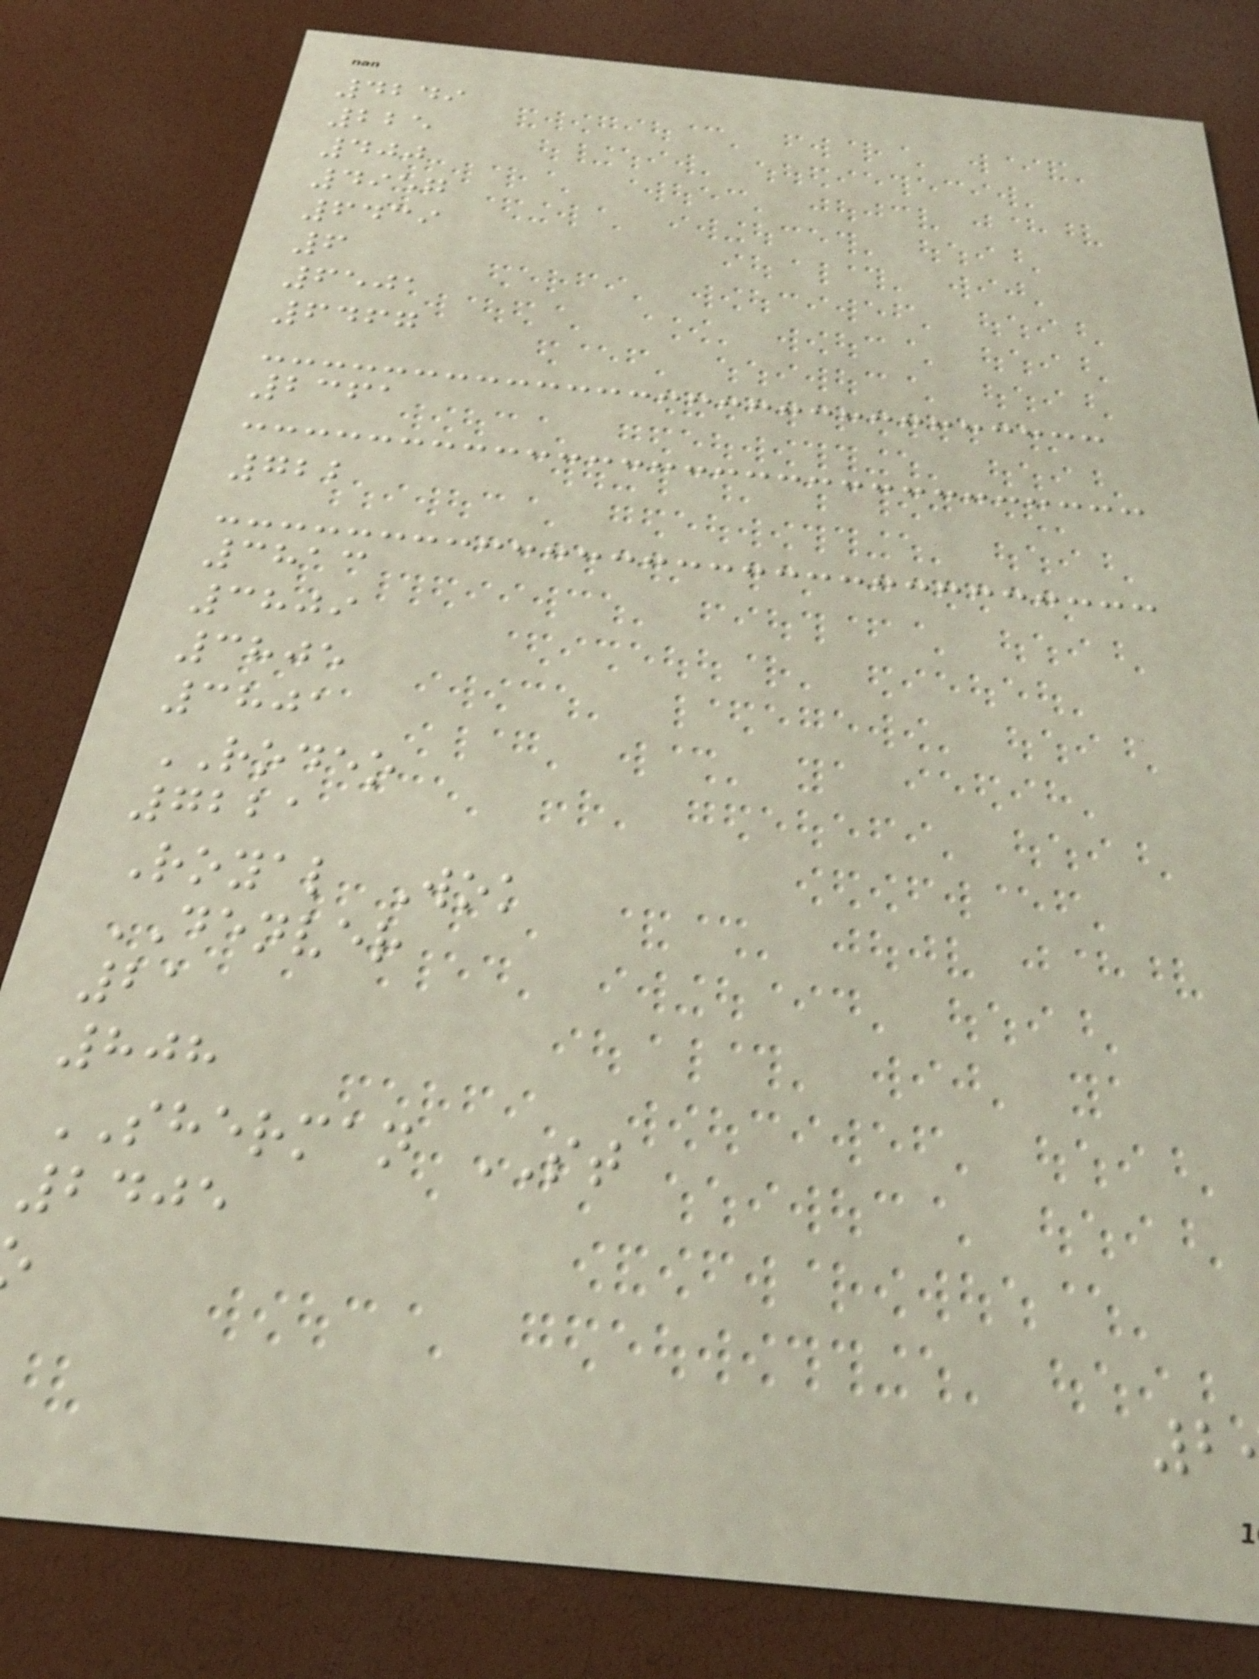4249
225
400
4957
6439
6
6501
6467
2361
722
3813
3809
3805
3801
RODEO
7221
Royal Wok
DENVER
21
808
SHERMAN ST
2405
